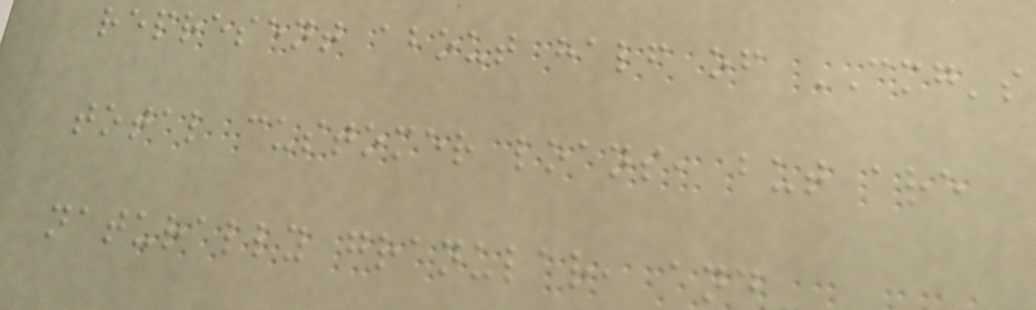represent about half of CMG's
total customer loans, but are
naturally granular, and
